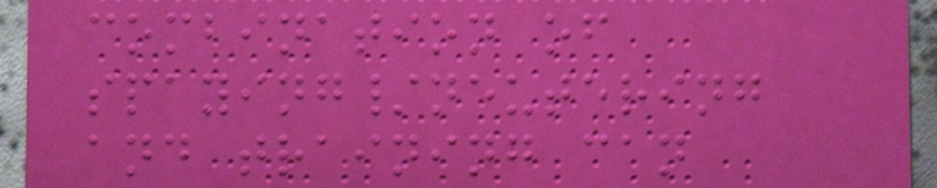combination of
spaying/neutering
and training can
